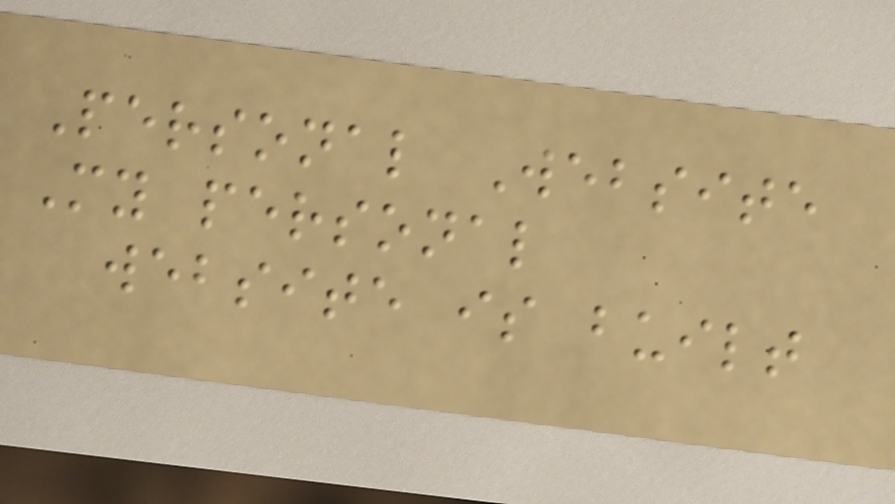Personal Website
My personal
website is built
